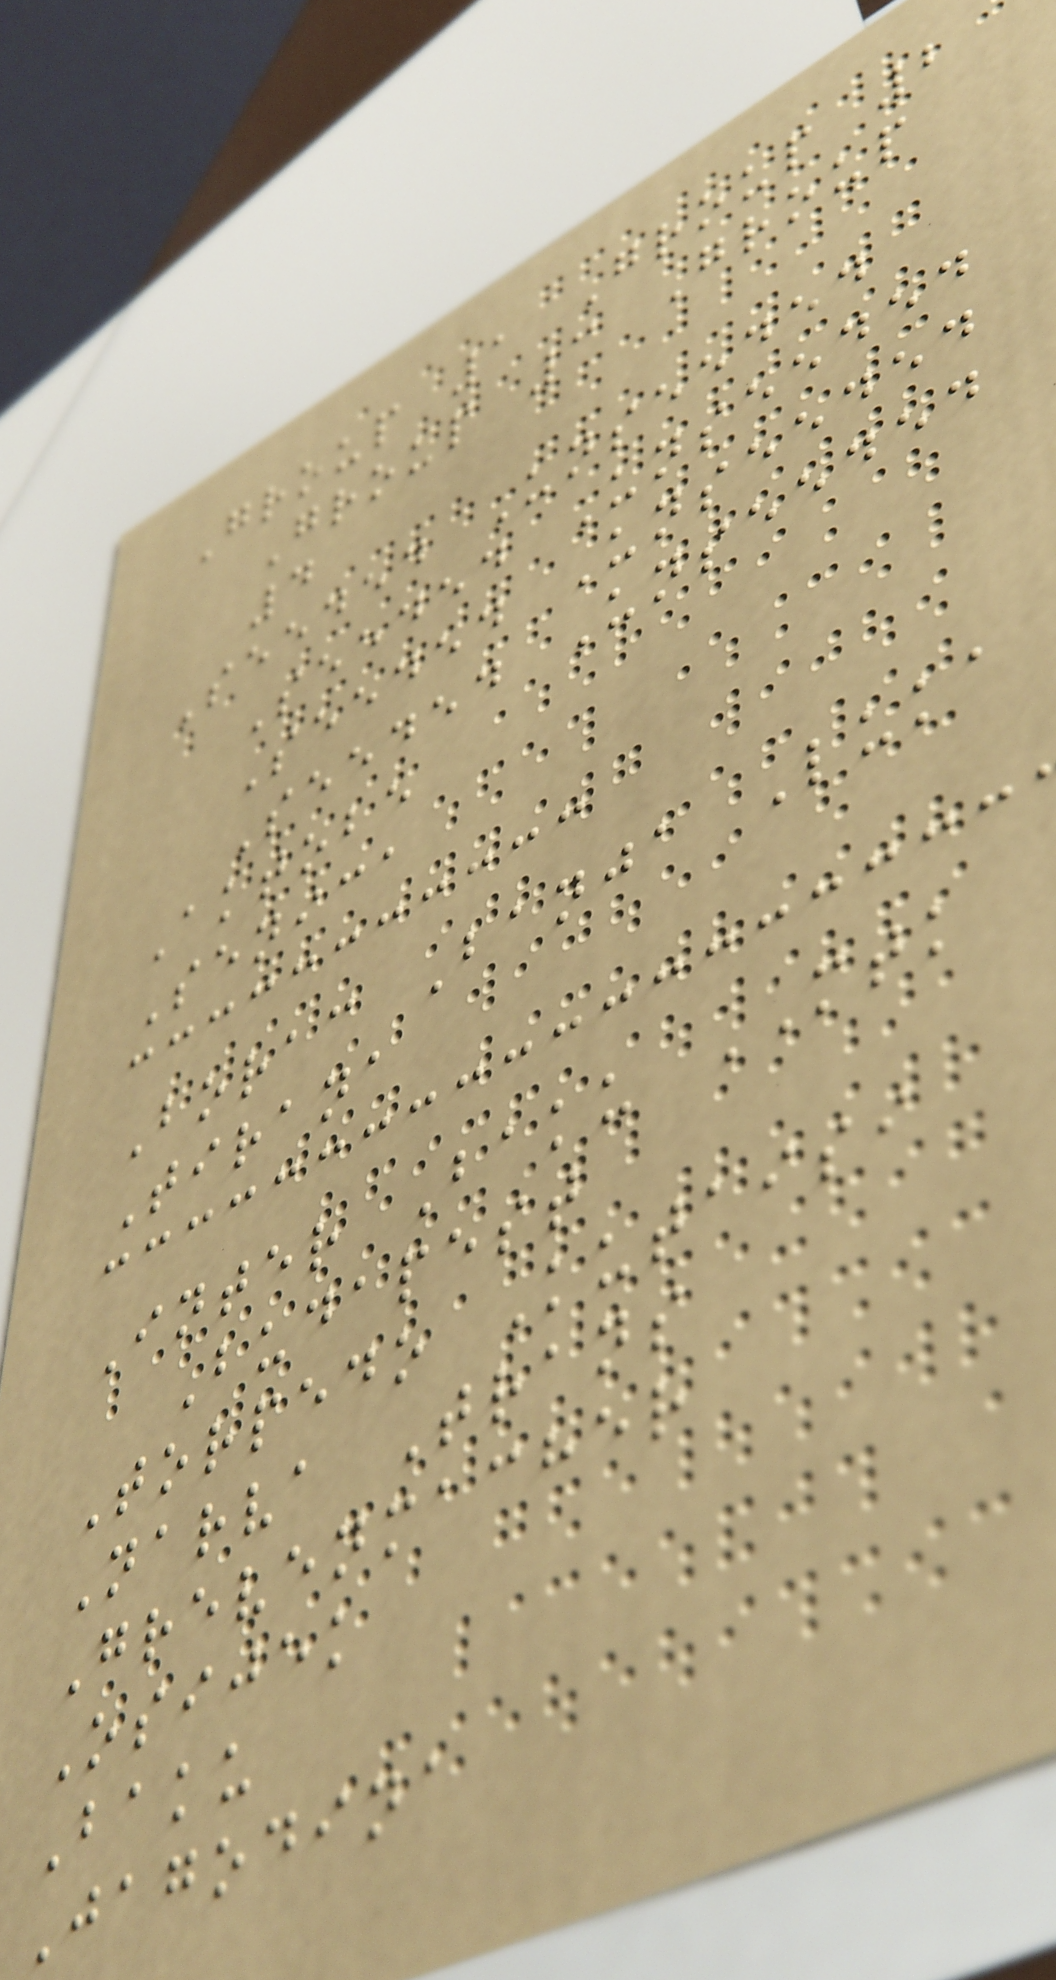Group 1 Group 2
Group 3 Group
4
Seeded Unseeded
Seeded Unseeded
Seeded Unseeded
Seeded Unseeded
Aktobe
Senica
Borac Banja Luka
Tirana
Inter Baku MTK
Budapest
Torpedo Kutaisi
Narva Trans
Grevenmacher
Osijek
Baku
Jagodina
